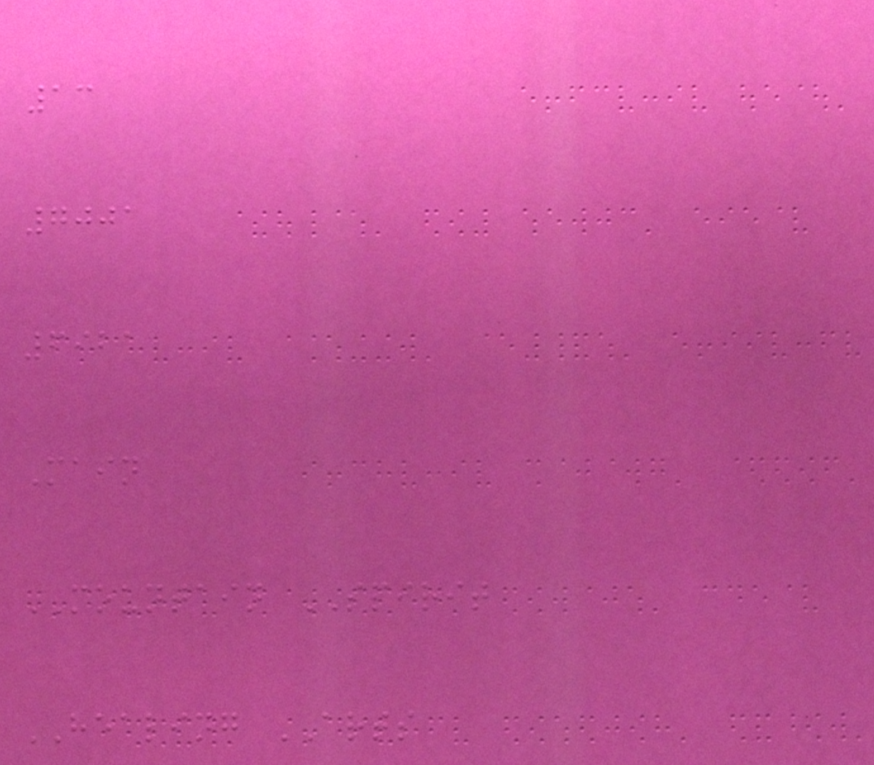13
7001
6921
Main
MOUNTAIN SPIRIT
HEALING ARTS
